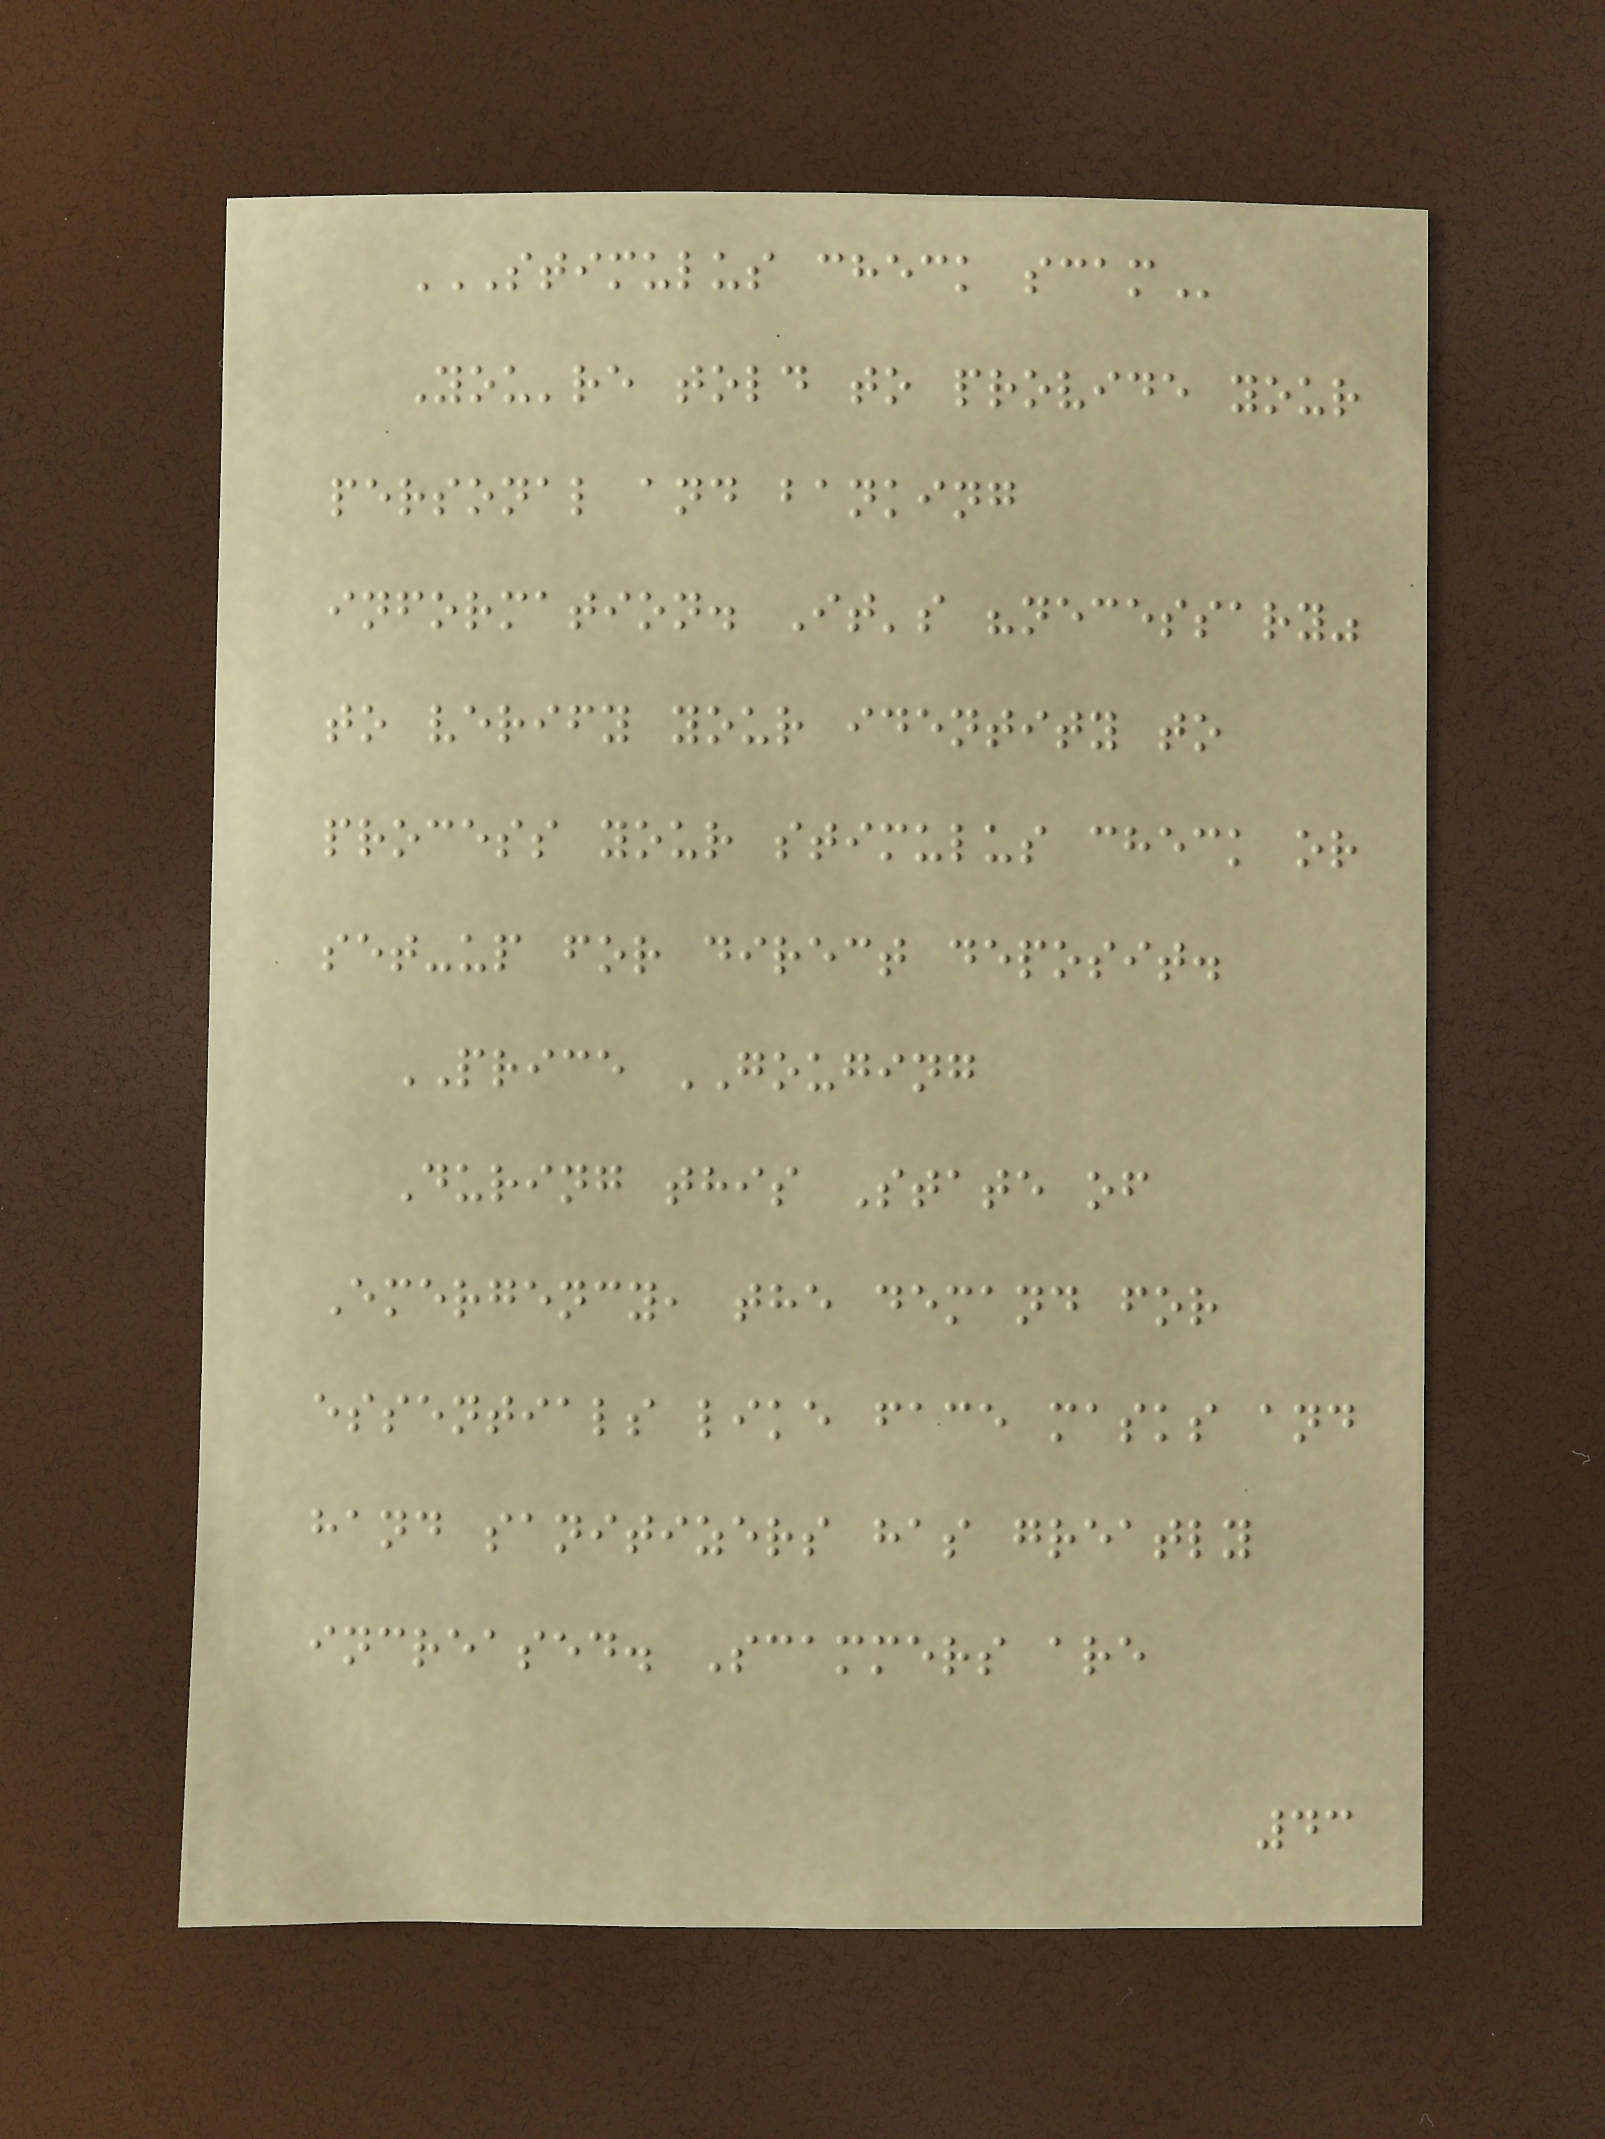STIMULUS CHECK SCAM
You're told to provide your
personal and banking
information. It's "necessary"
to verify your identity to
process your stimulus check or
set-up for direct deposit.
PRICE GOUGING
During this State of
Emergency, the demand for
essentials like face masks and
hand sanitizers has greatly
increased. Scammers are
43
